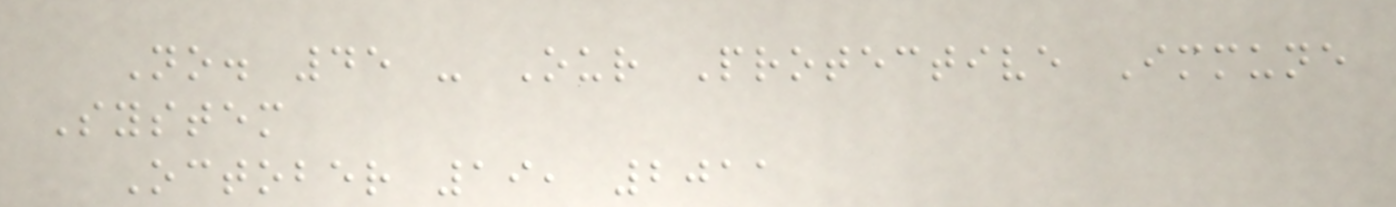No. 45 - Our Protective Immune
System
October 19, 2011
